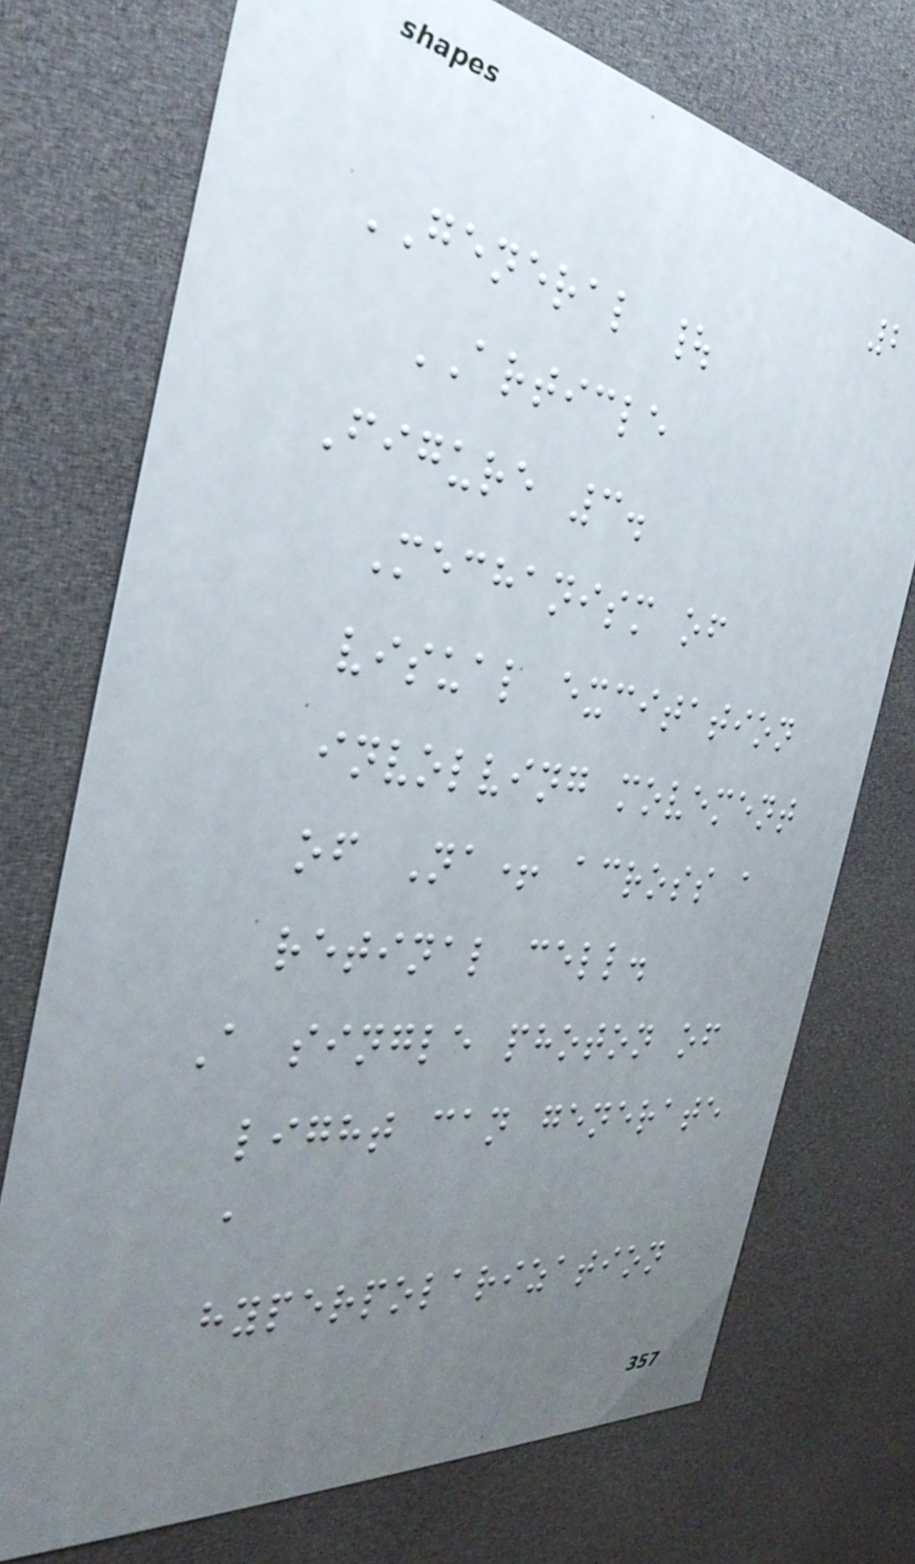2
GENERAL |
ARTICLE
Figure 3.
Mechanism of
visual excitation
involving movement
of Na+ across a
retinal cell.
A single photon of
light can generate
a
hyperpolarization
